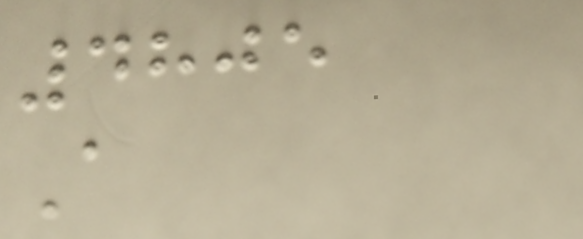4805
A
